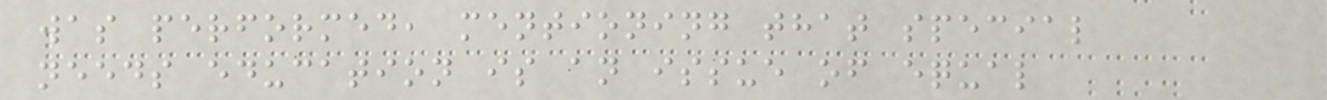was performed, mentioning that special
needs education is an issue of equal
